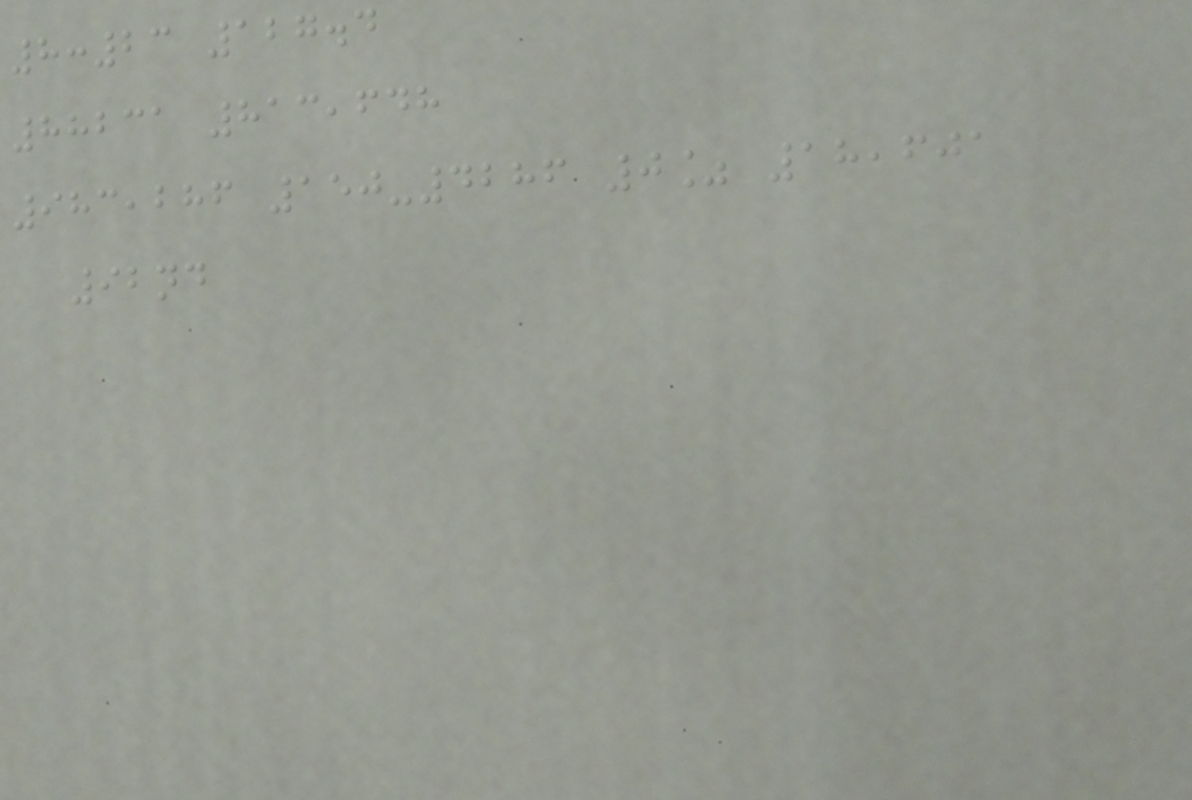8:23 127.4
88231 813,648
983,286 150-4286 0% 18,601
92nd
